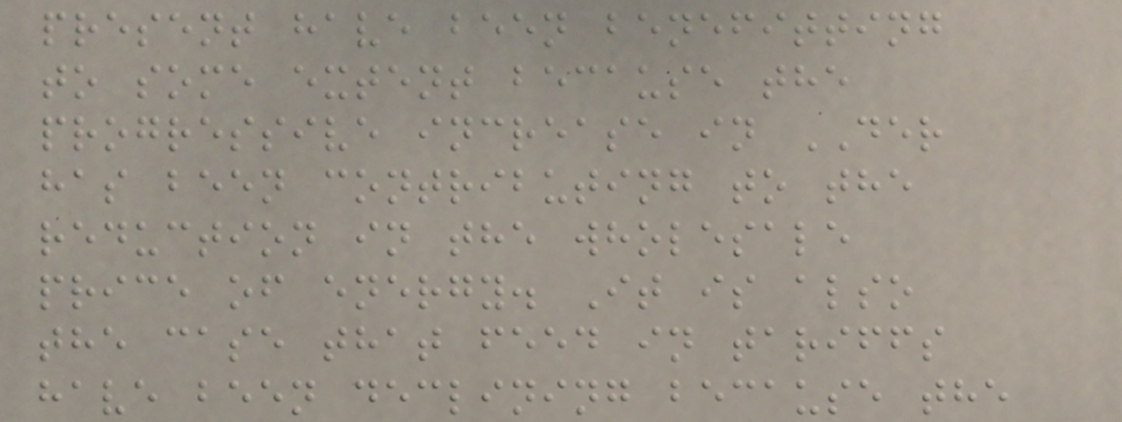present have been benefitting
to some extent because the
progressive increase in DER
has been contributing to the
reduction in the wholesale
price of energy. It is also
the case that feed in tariffs
have been declining because the
